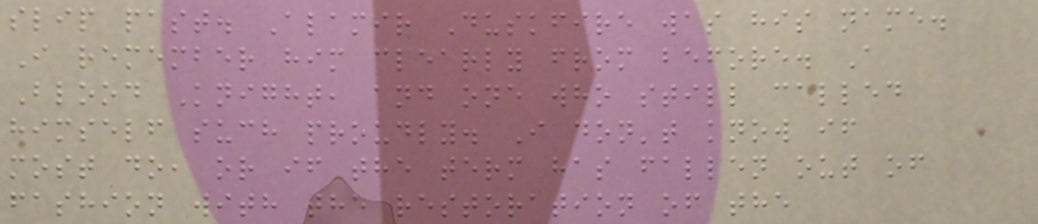slip past. Alamir Duskfire was his name.
I remember him clearly from before. A
Blood Knight, and one who still called
himself such proudly. I don't know if
most do, or if the term has fallen out of
fashion with the restoration of the
